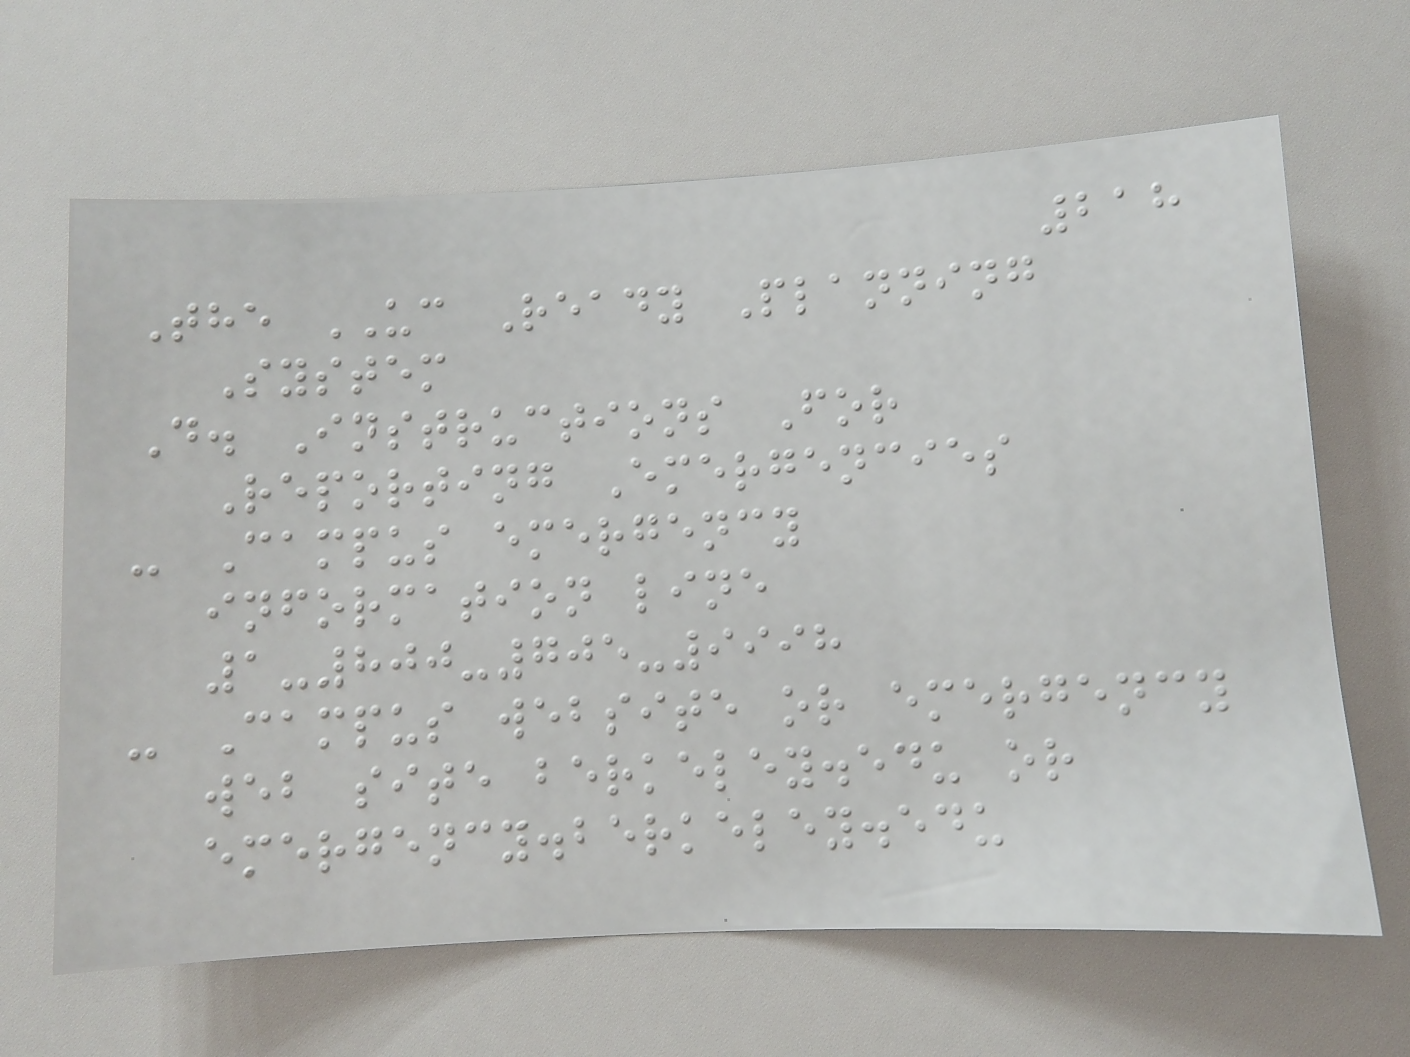218
The UC Ready Planning
System
D. Instructions For
Reporting Emergencies
- Campus emergency
information line
1-800-705-9998
- Campus website or emergency
web site berkeley.edu or
emergency.berkeley.edu
